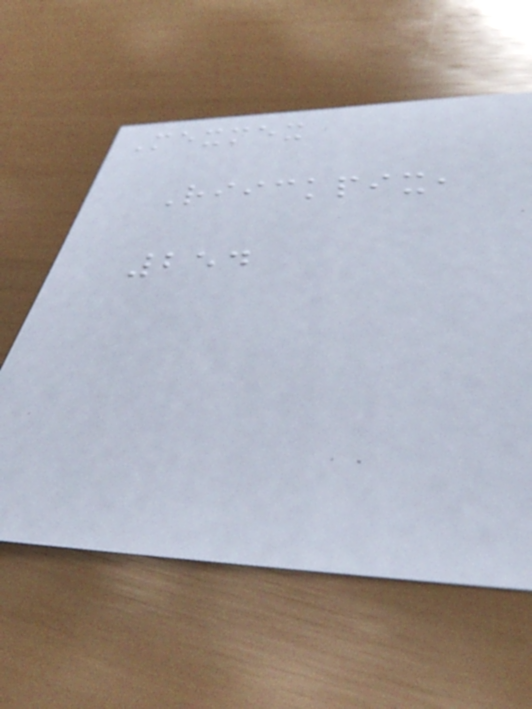Mexmex
Riickpix,
254
